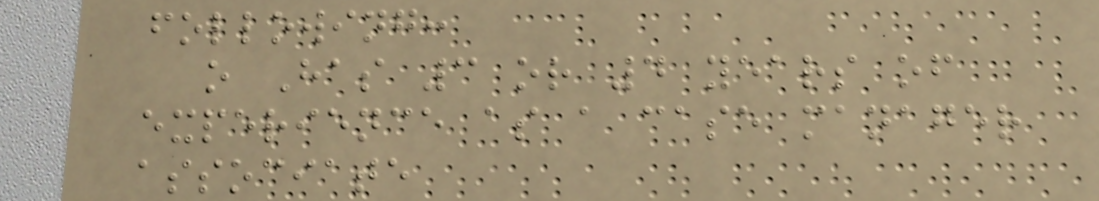following:
o Has 3 or 4 years of
experience as a case manager
associate
